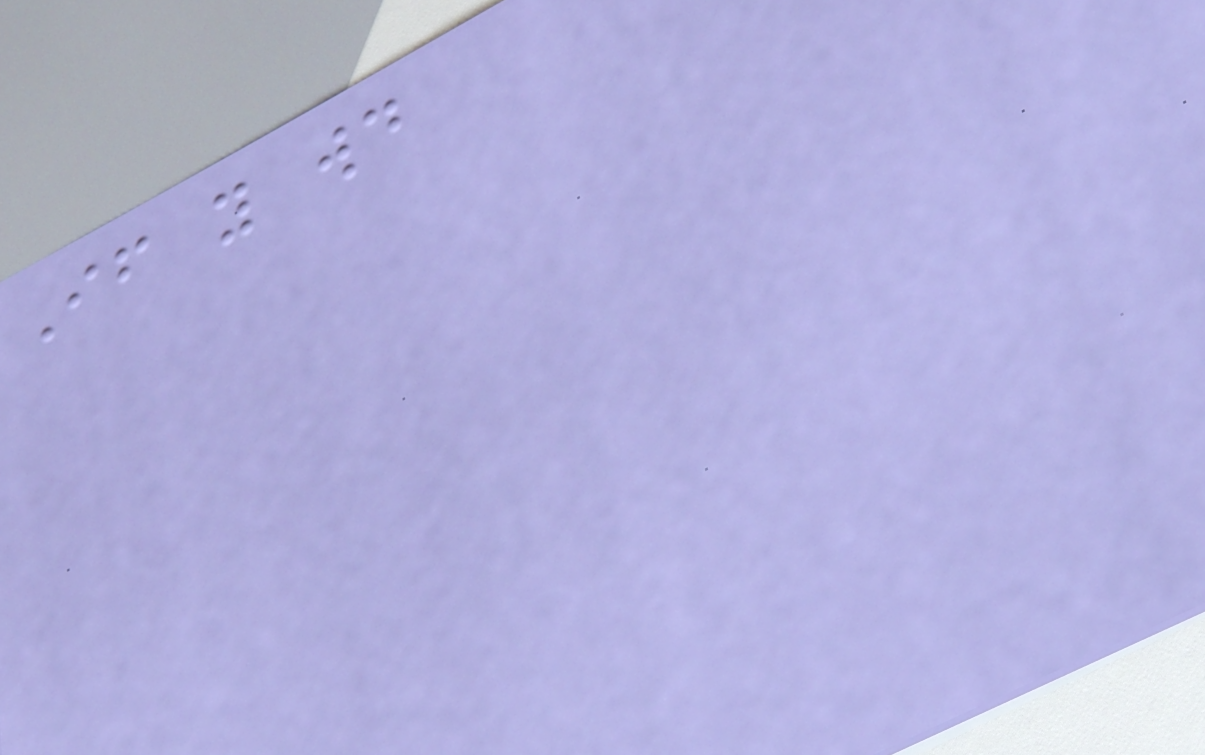If you would
